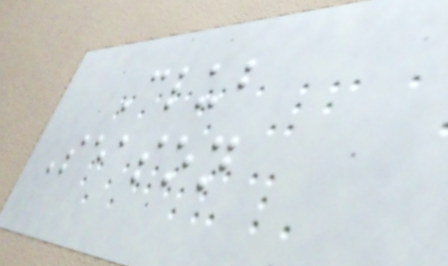Club
Season
